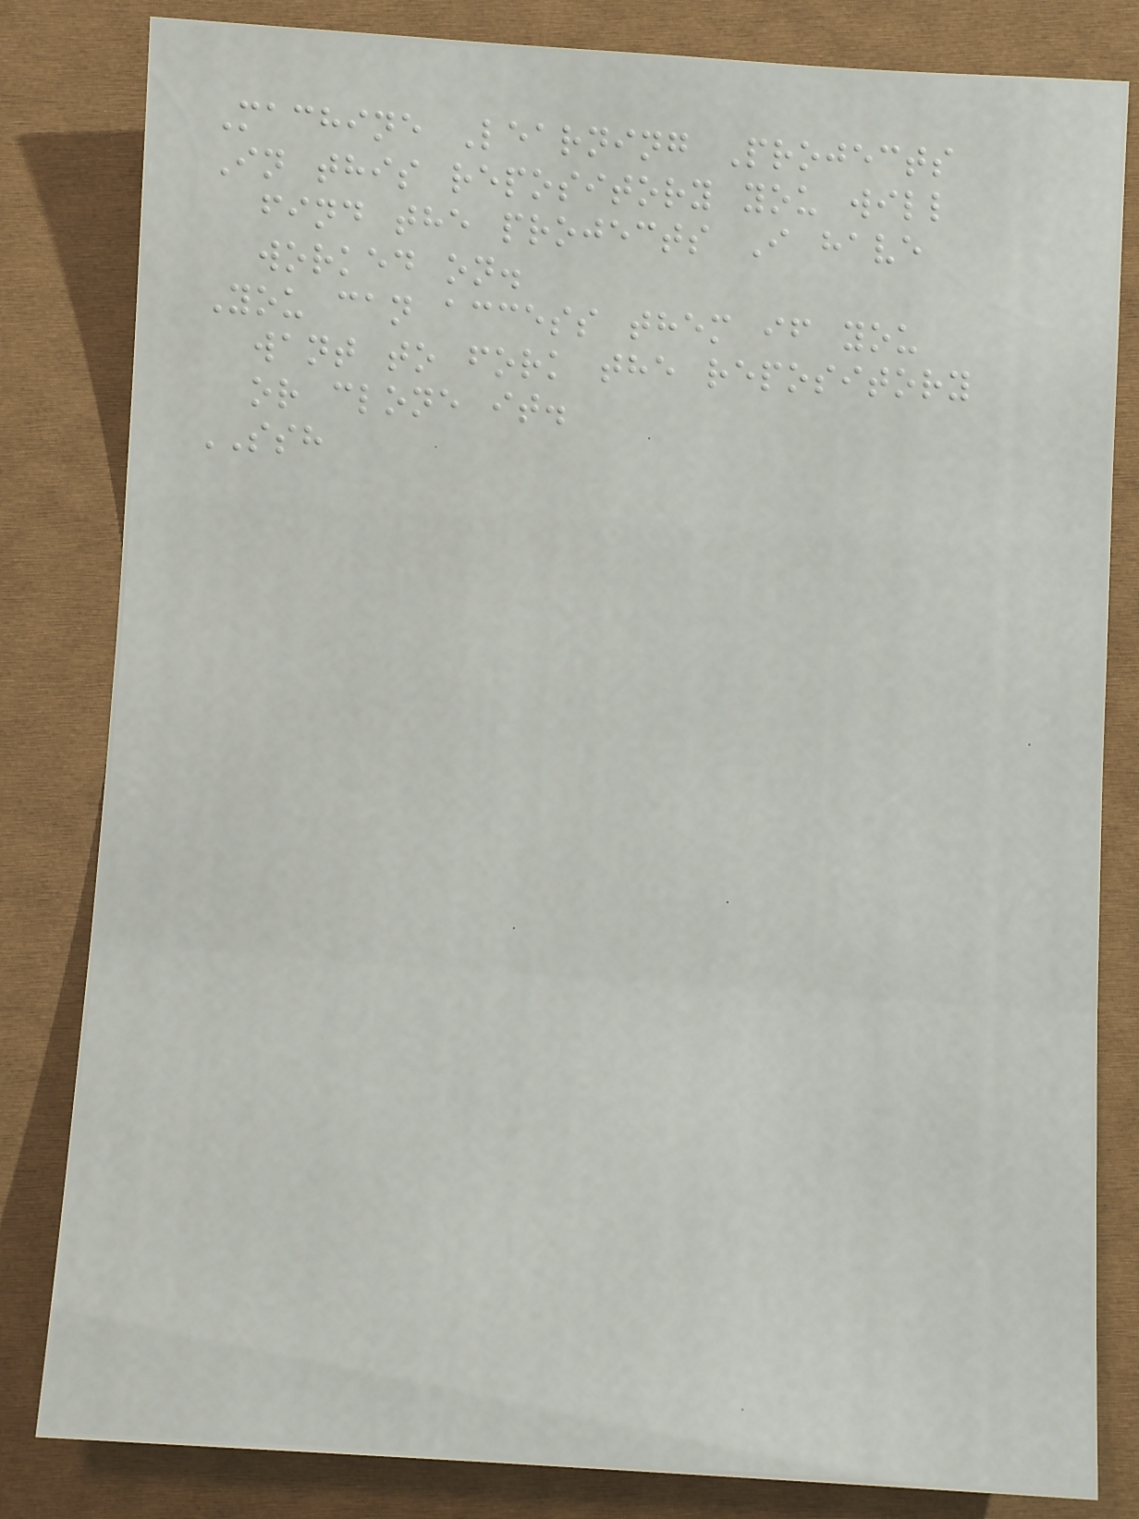Machine Learning Projects
In this repository you will
find the projects I have
worked on.
You can access them if you
want to fork the repository
or clone it.
SSH
